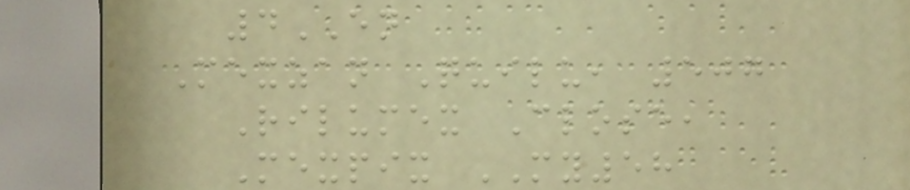4EN
Mexzan Quilu, 507
Rilumex Close,
Mexpix MY58
